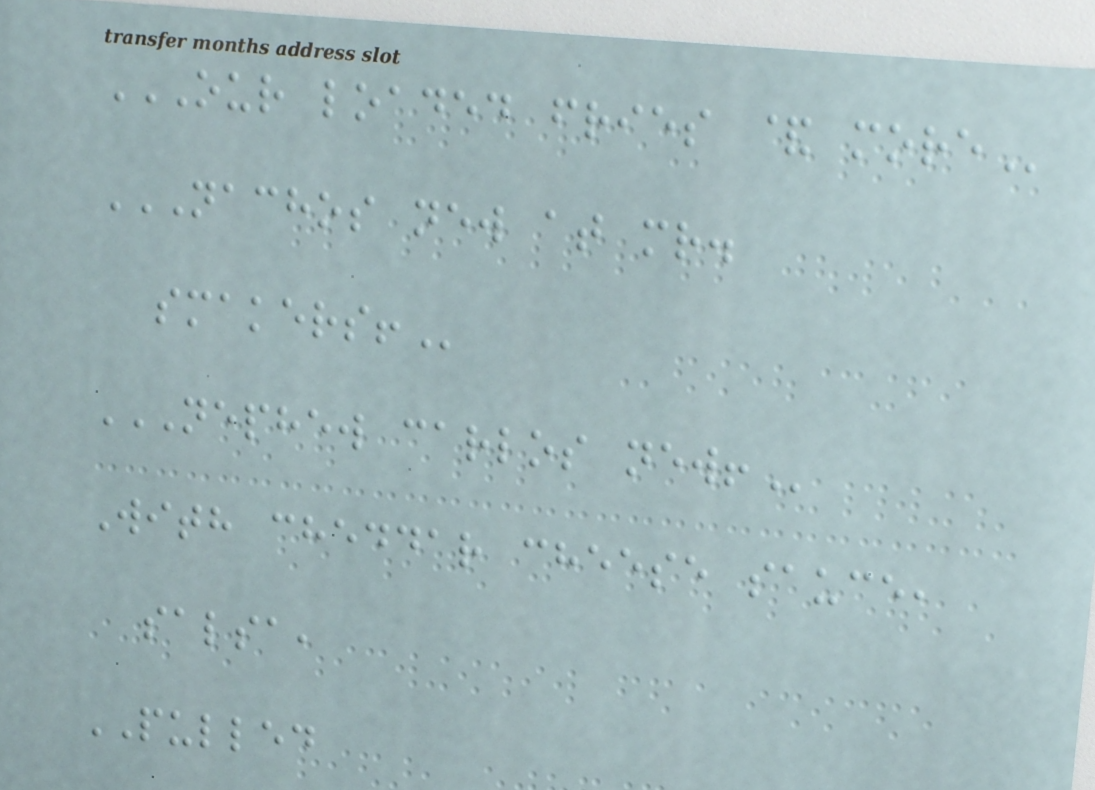OUR LOADED FRIES & MORE
NACHOS NEW AT MR.
SMAKERS!
NEPHEW CARLOS NEW!
With cheddar cheese sauce,
salsa,
PULLED
